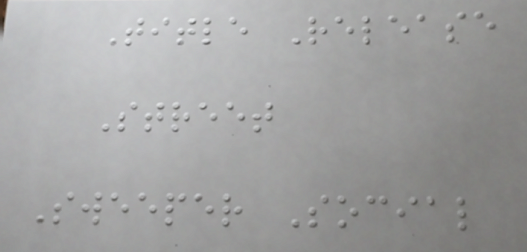Title Release
Street
Sweeper Social
